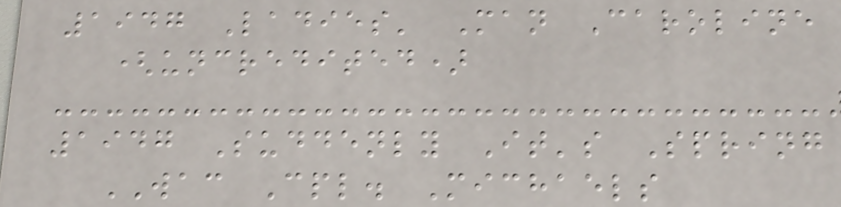1947 Ladies' Man Caroline
(uncredited)
1947 Suddenly It's Spring
WAC Cpl. Michaels
